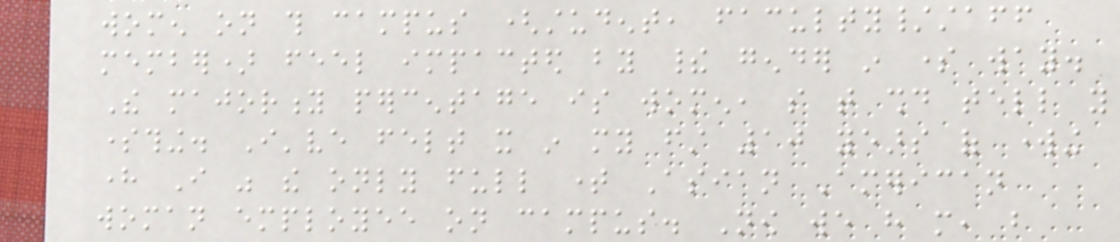women on this campus (student, faculty/staff
member) feel impacted by their gender in some way.
The majority percentage is women, so that should tell you
something. I've felt it in my first 10 years of working
here I was the only full time Asian American
woman employee on campus. Now we have more, but
